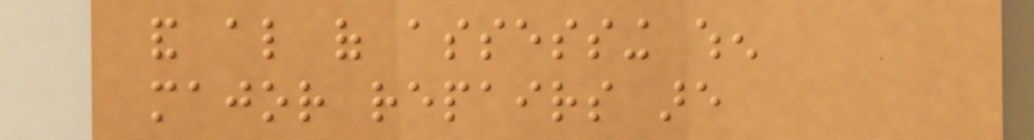and also of assessing when
major repairs are
